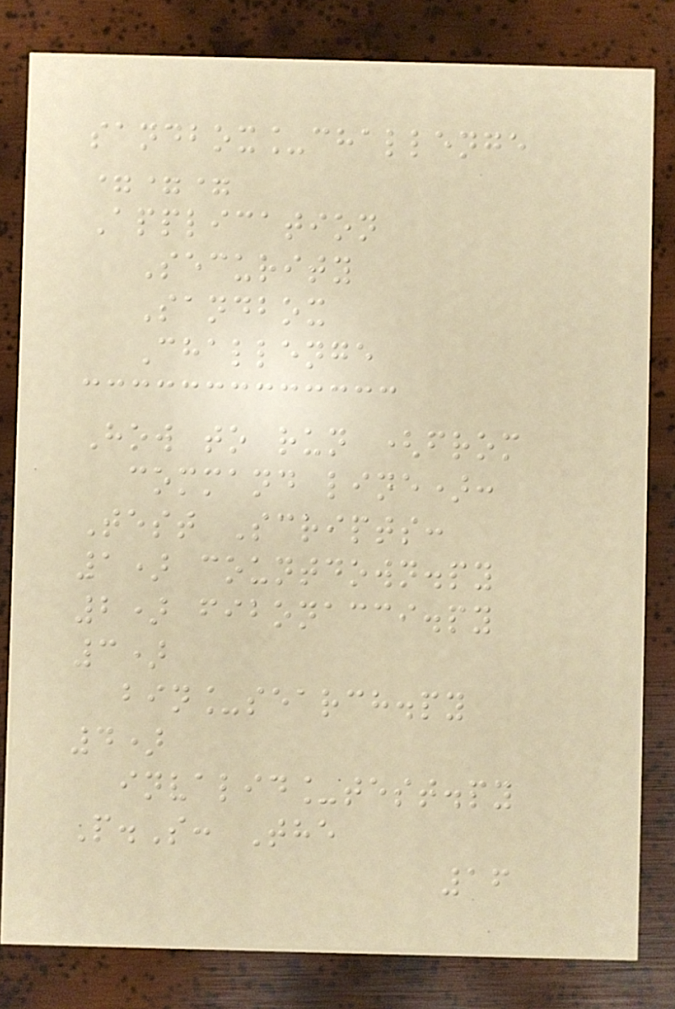sandbox_challenge
===
Application
Security
Sandbox
Challenge
How to run (from
command line):
Test Scripts:
1) countdown.py
2) fibonacci.py
3)
bin_search.py
4)
invalid_test.py
P.S: The
16
